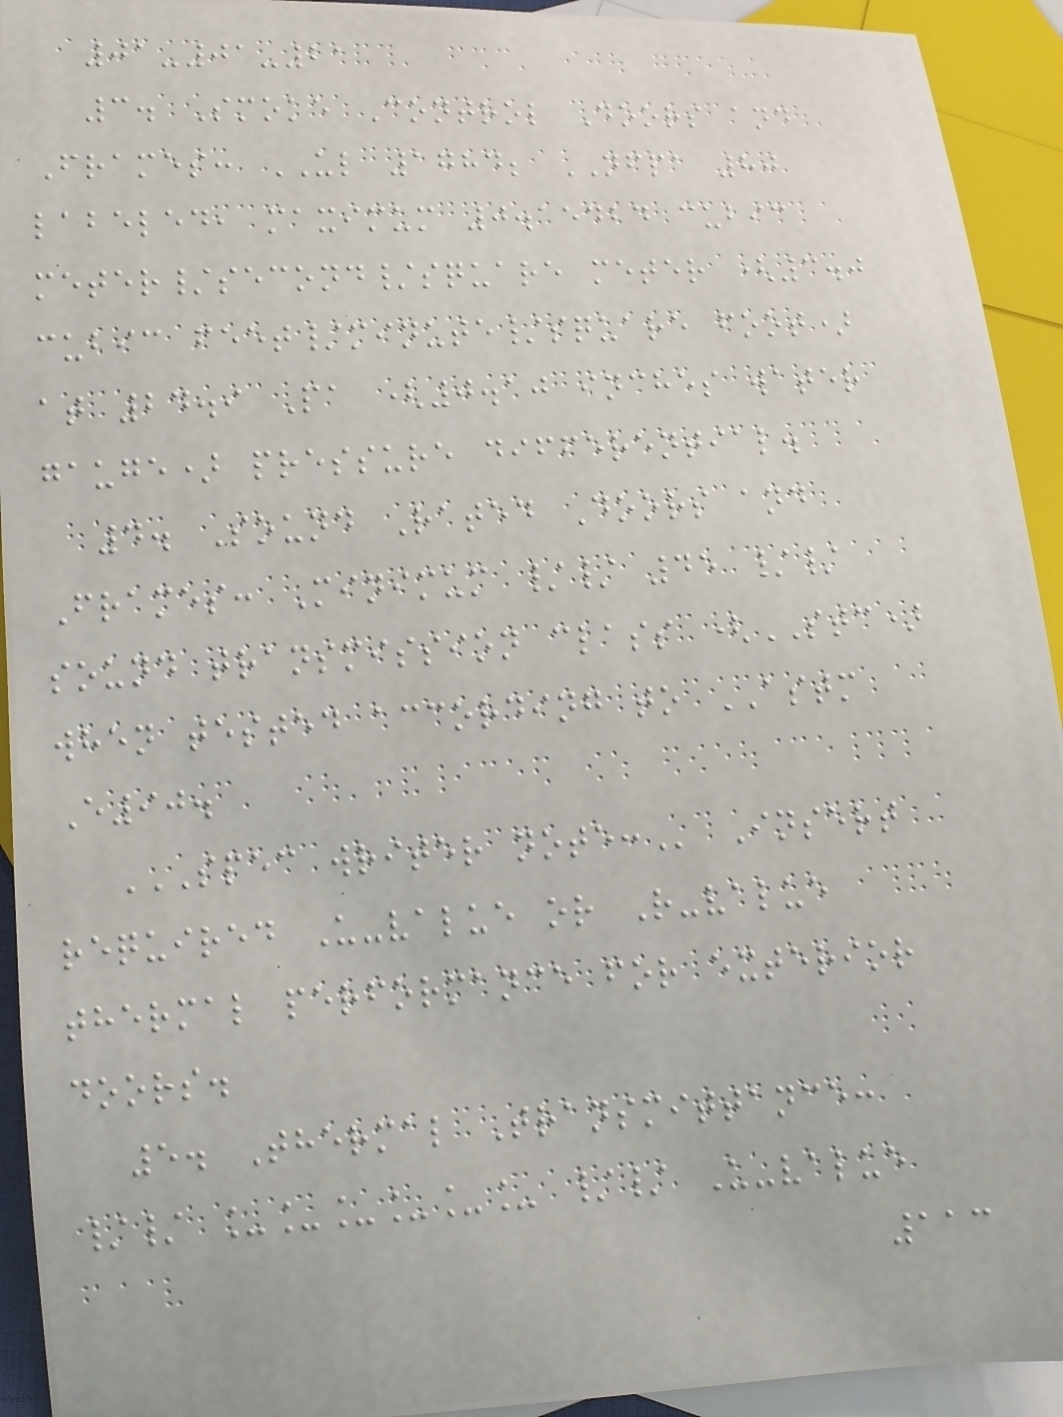01-01-21
3. Smoke Control Doors and
Frames: UL 1784; NFPA 80
labeled, maximum 0.15424 cubic
meter/second/square meter (3.0
cubic feet/minute/square foot)
at 24.9 Pa (0.10 inches water
gauge) pressure differential.
4. Sound Rated Doors and
Frames: Minimum // 45 //
sound transmission class (STC)
when tested according to ASTM
E90.
SPEC WRITER NOTE: Insert
required U-value or R-value
thermal performance for exterior
doors.
5. Thermal Transmittance:
// ______ // U-value
113
